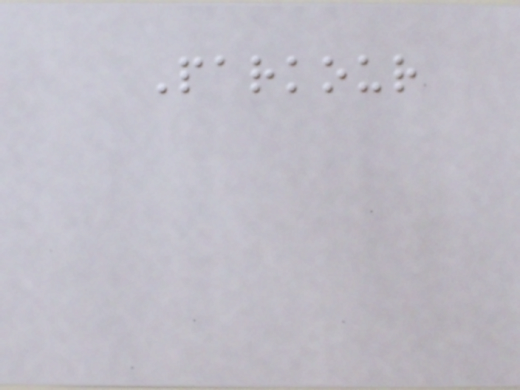Parkour
